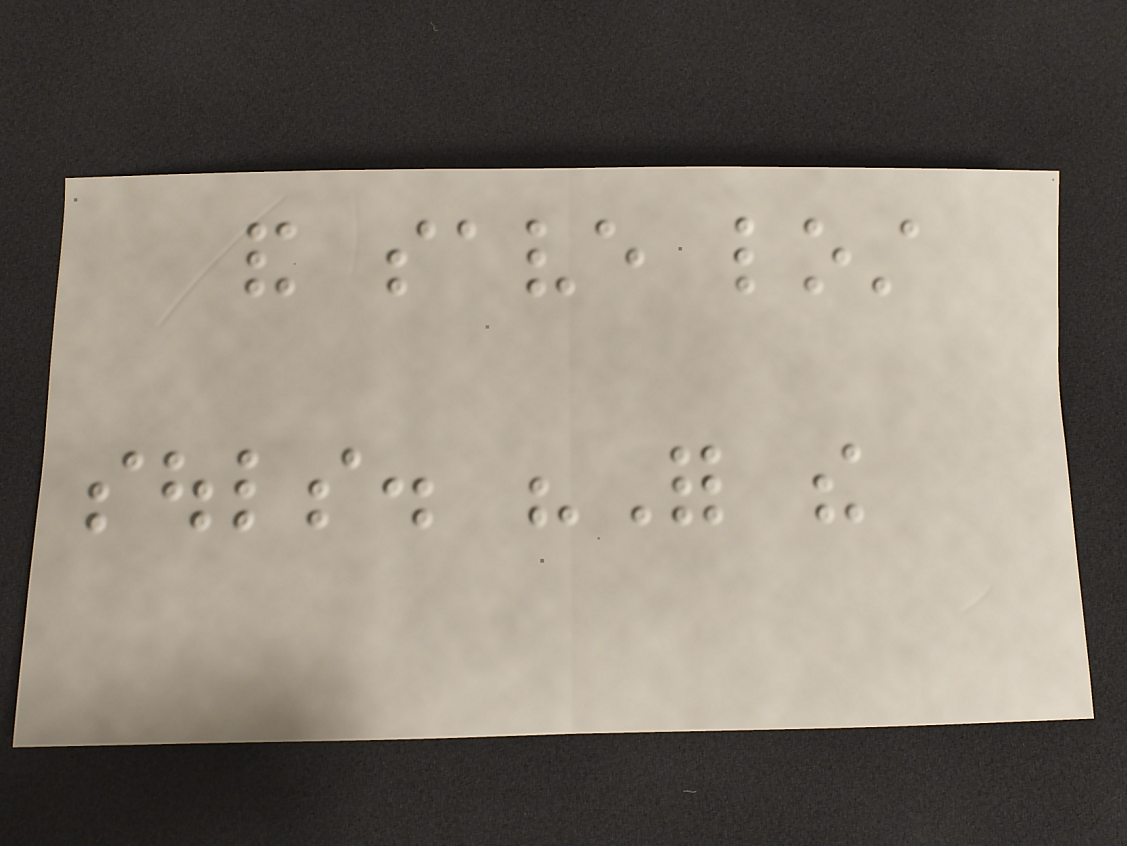and save lost
souls. "For the
